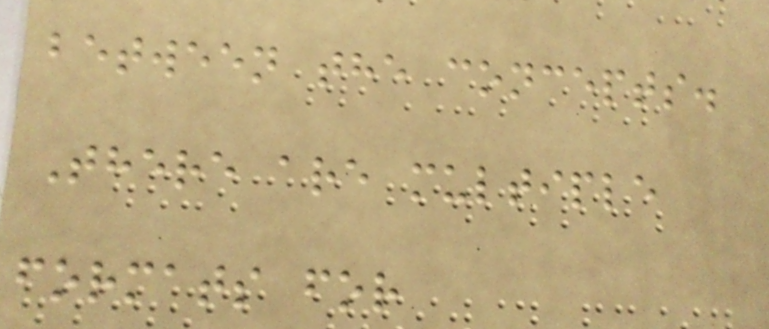between the concepts.
There are multiple
formats for
